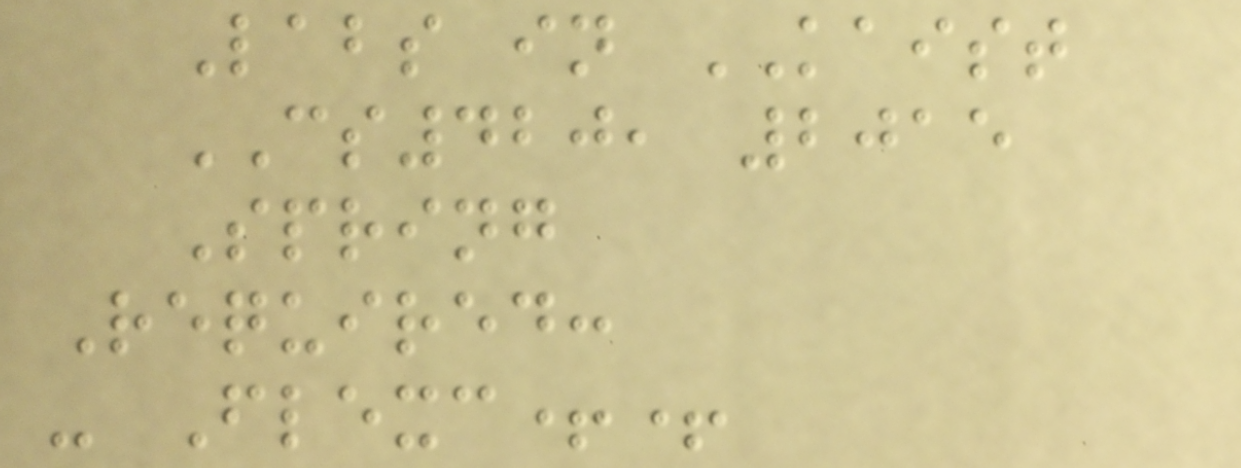Labs in KAIST
CS420, 2015
Spring
Required:
- Flexc++
